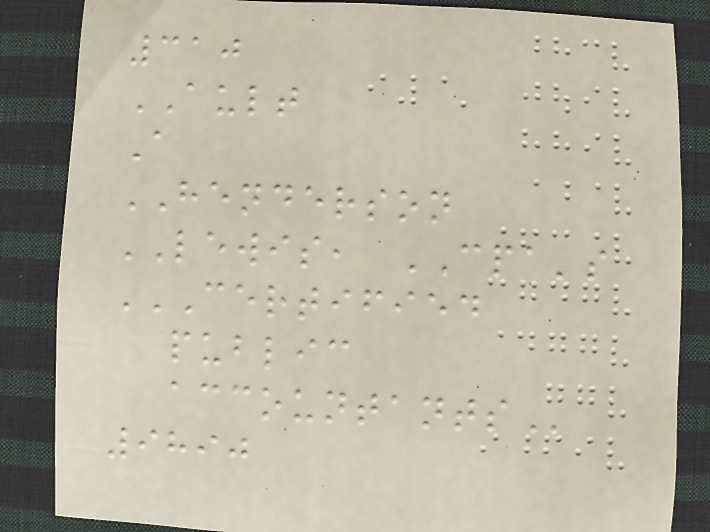310
AULT
A
HENDERSON
LEWIS, CPA's
CERTIFIED
PUBLIC
ACCOUNTANTS
9890
